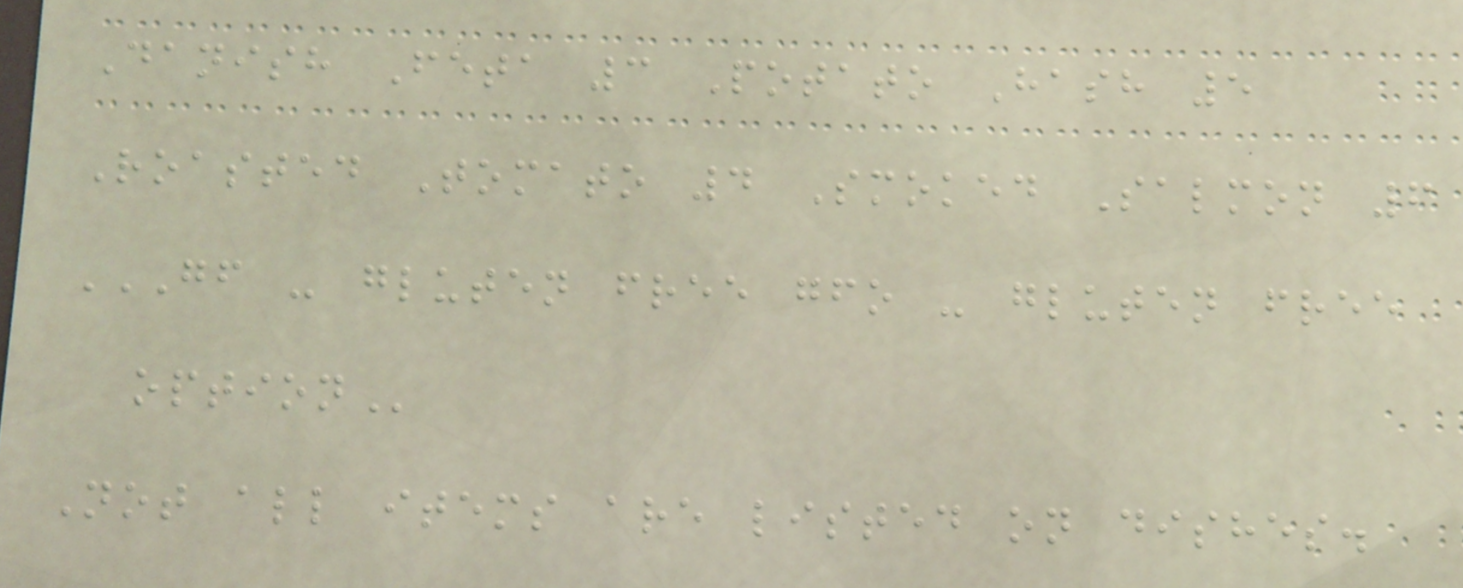Danish Feta 3 Potato Hash 5
Roasted Tomato 4 Smoked Salmon 6
GF - GLUTEN FREE GFO - GLUTEN FREE
OPTION
Not all items are listed on dishes.
